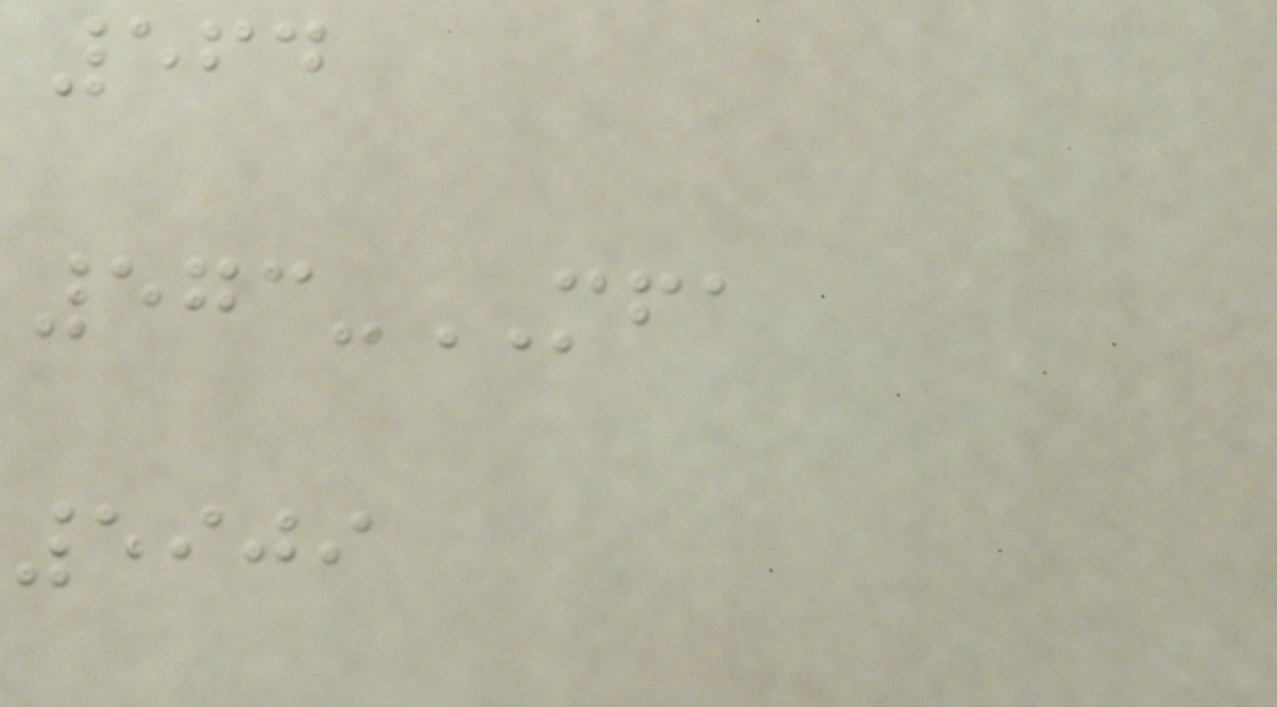564
573-MFA
5909
